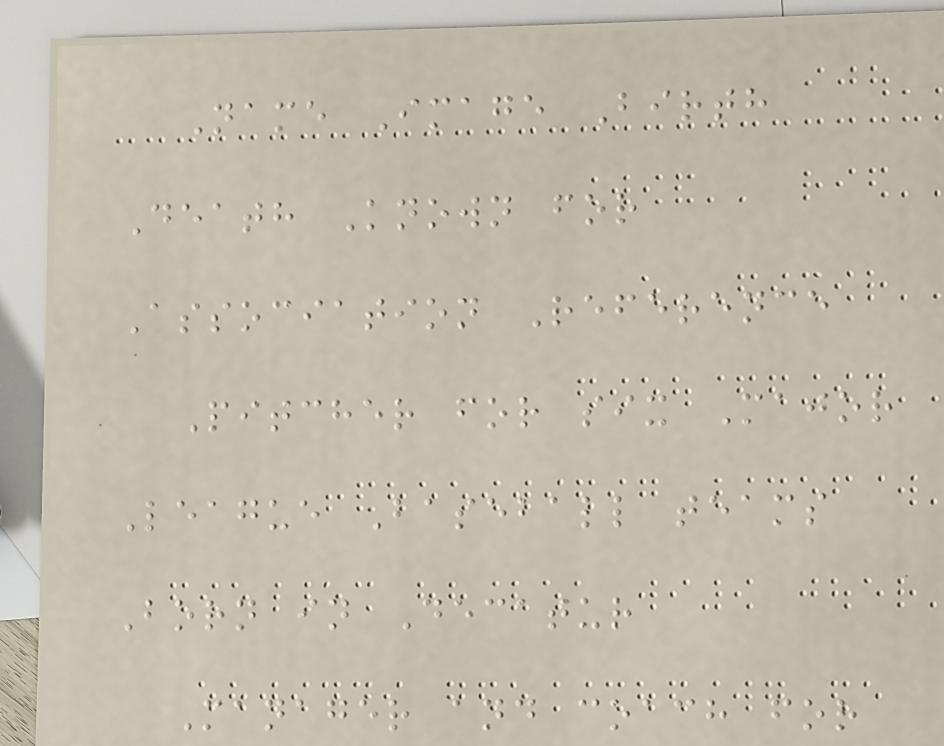Name Image Birth
Death Known for
Association Reference
Pitcher for six Major
League Baseball teams
Born in Decatur
Manager and coach for
